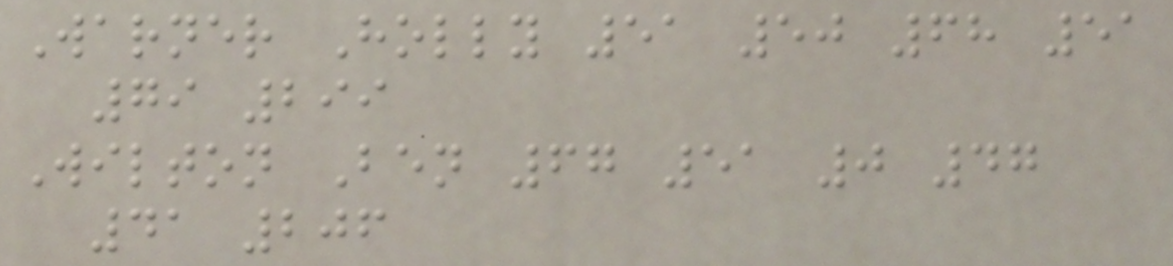Warner Holly 51 50 68 51
79 299
Wilton Ben 67 51 0 47
41 206
